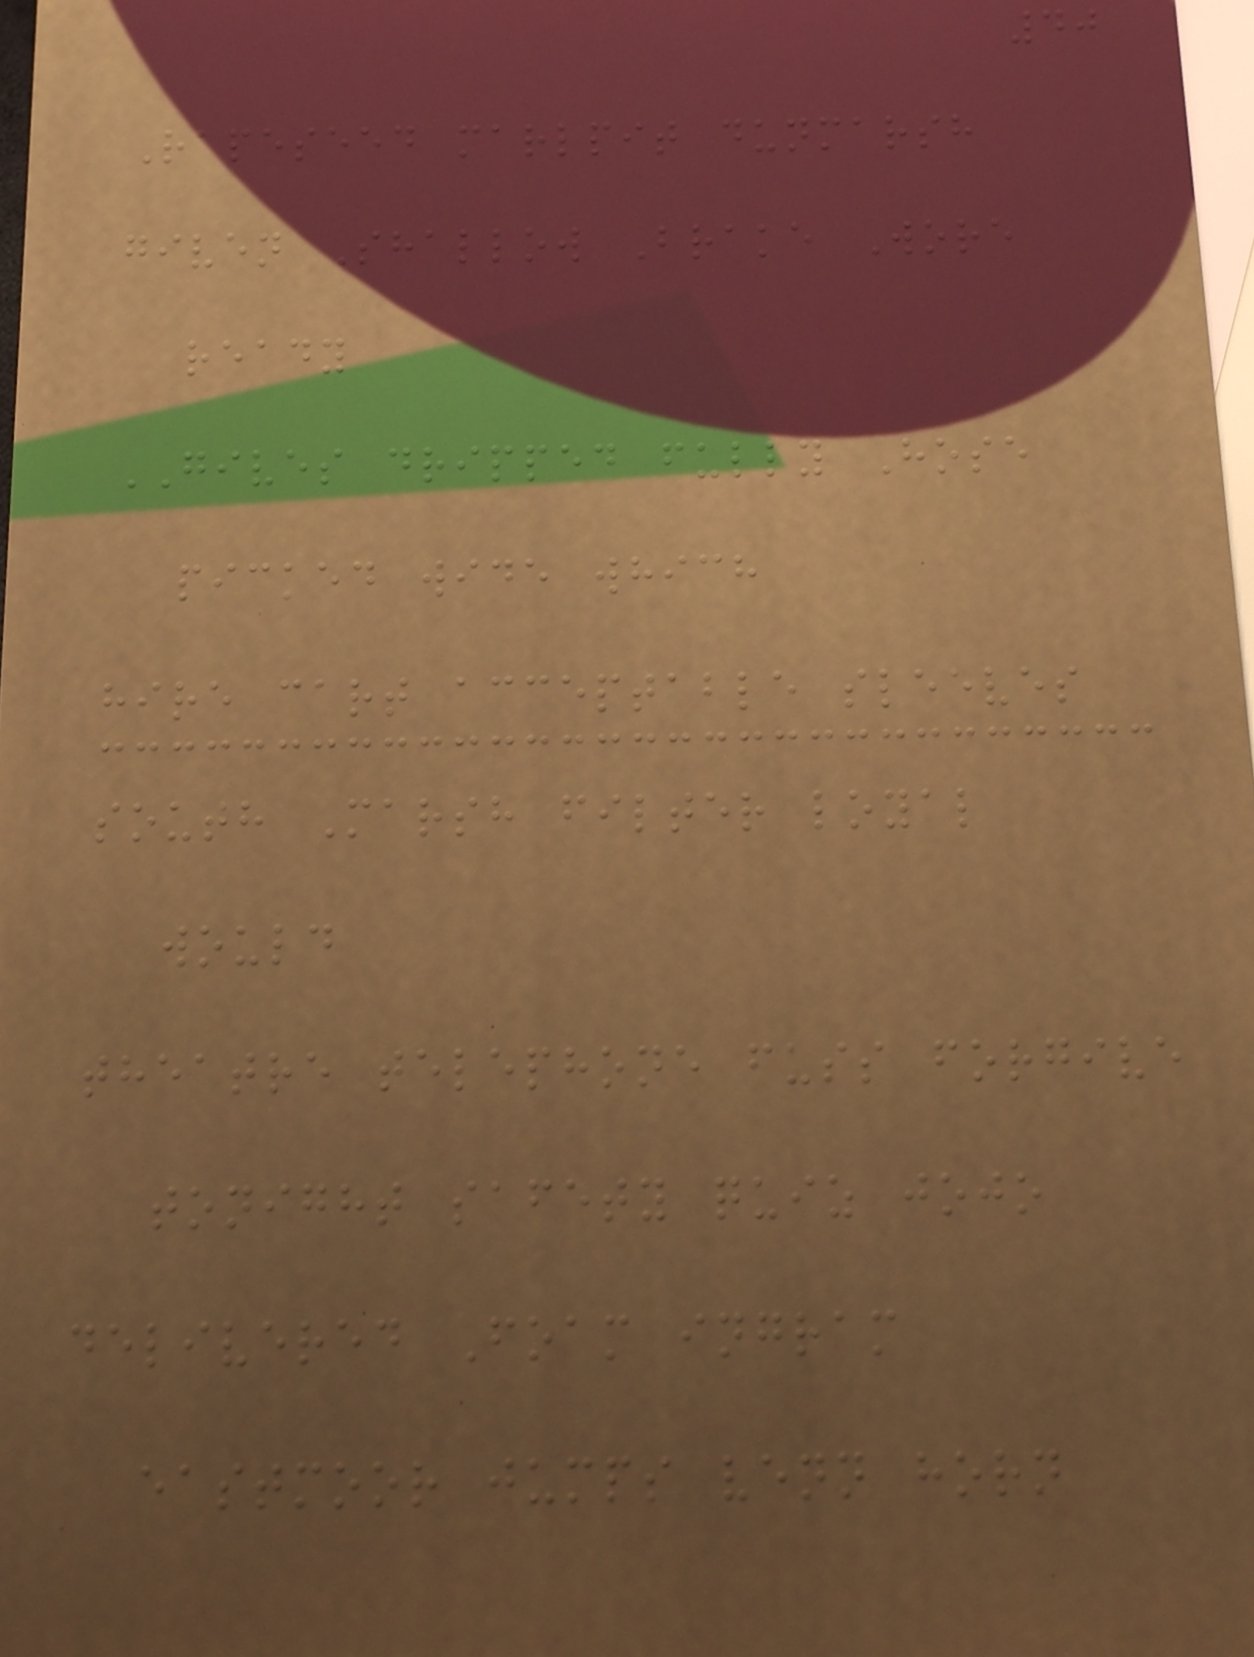40
Rapeseed marlpit dunmarsh
given Shallow Brake Wore
ready
GIVES dripped fully Hose
picked wide which
hire cart acceptable sleeves
south Marsh filter loyal
would
theatre telephone fuss forgive
tonight safety quiz jojo
delivered Foam ingram
eastmoor jumps venn horn
